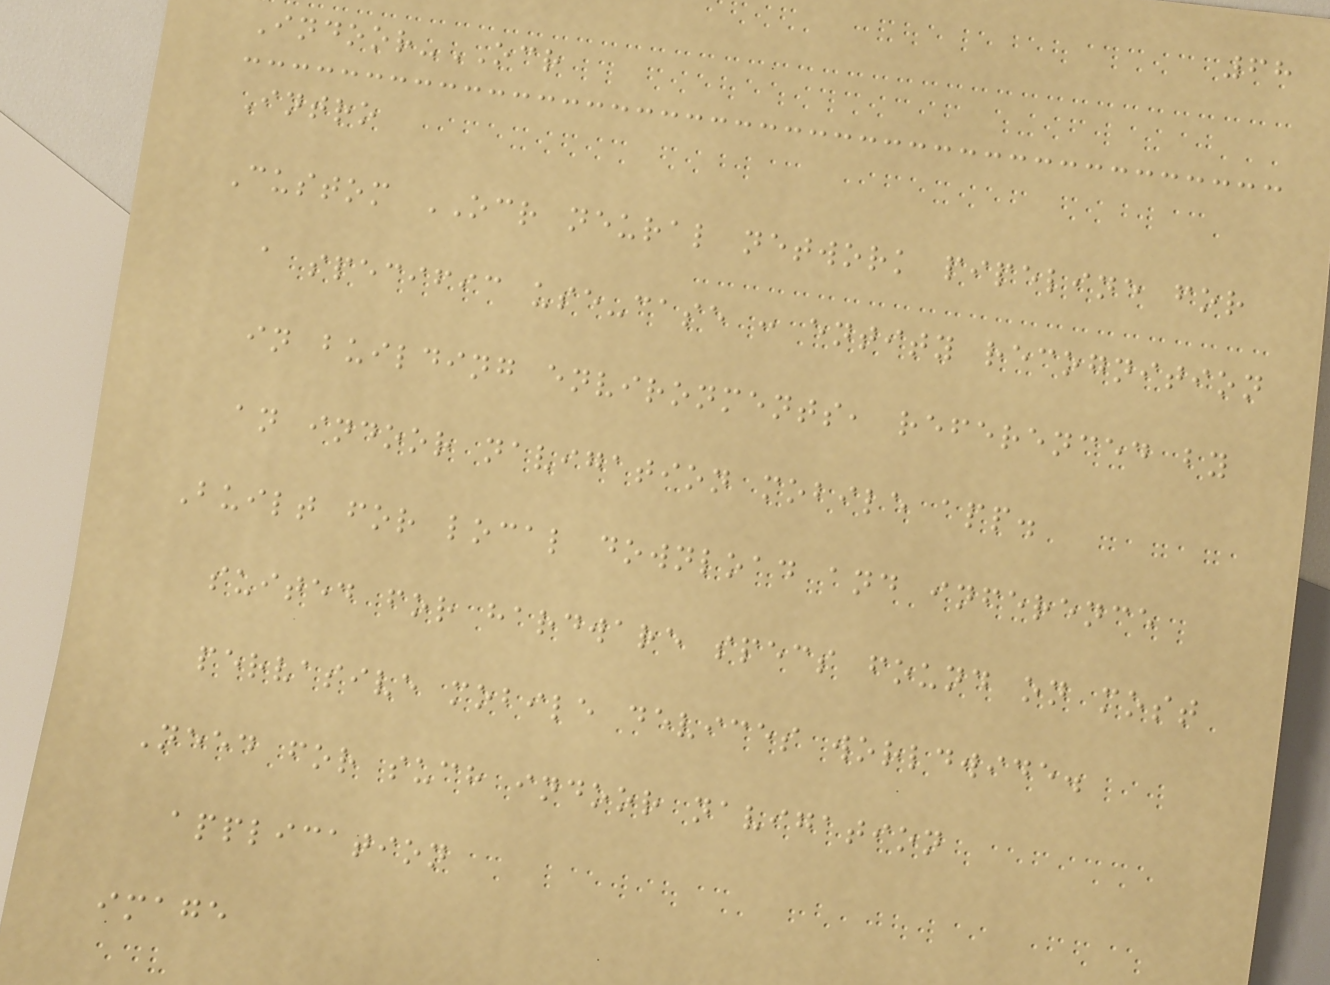68
Indoor-OCR
Intro
Custom OCR neural network pipeline for
a specific use-case : entity recognition
in building environments, referenced by
an indoor navigation mobile app.
Built for local download and inference
suited for hardware specs found on most
pervasive mobile devices worldwide.
Need for such indoor navigation
application
image
